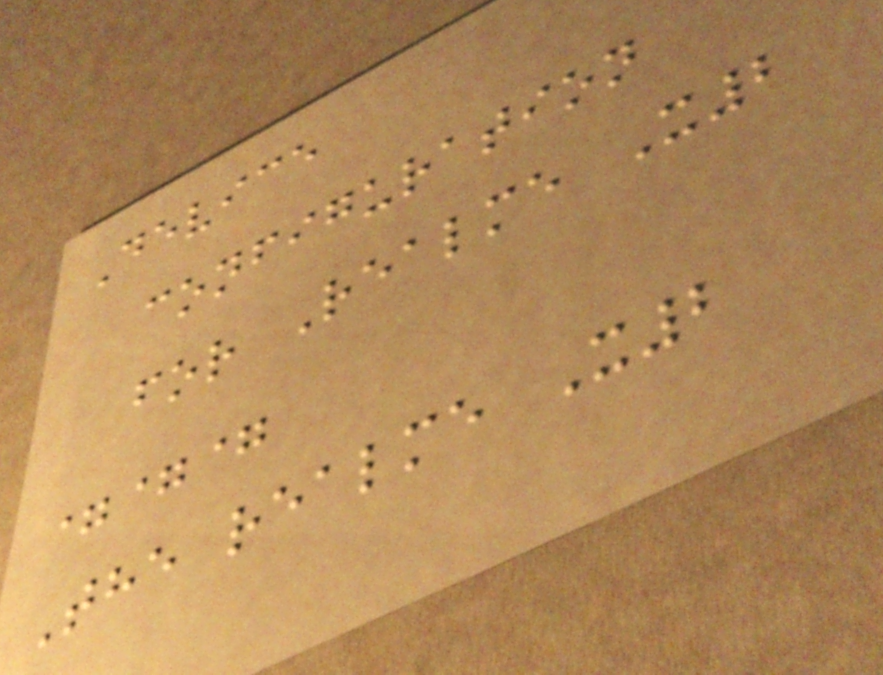Device
configuration
for Realme X2
===
The realme X2
